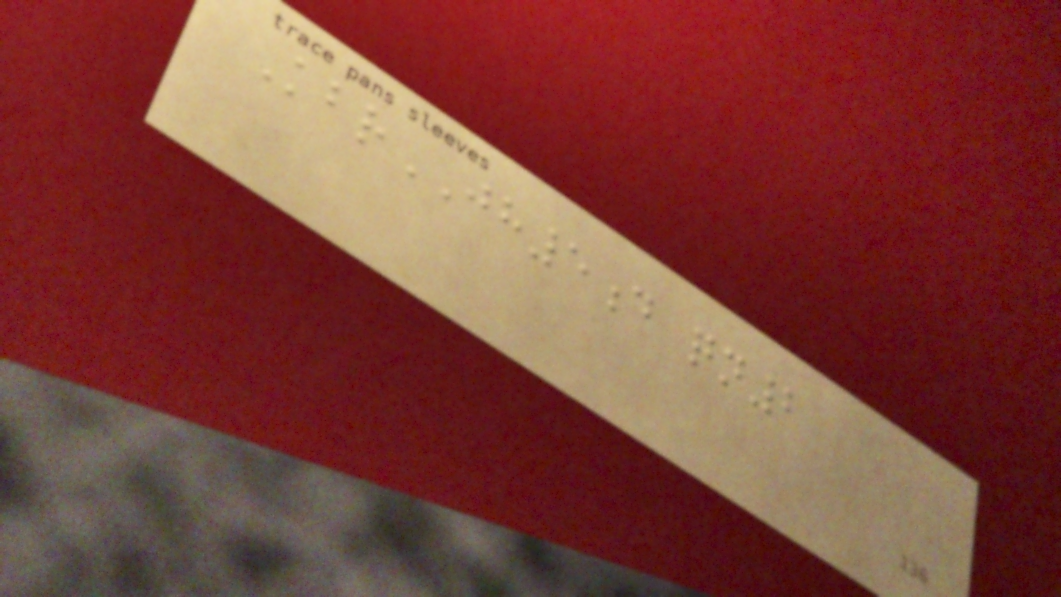KbrJH5d qn2
